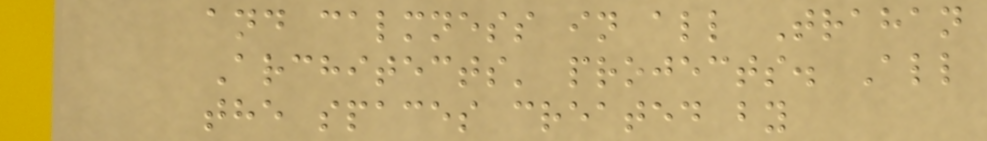and calmness in all Trahan
Architects' projects. All
the spaces created by
